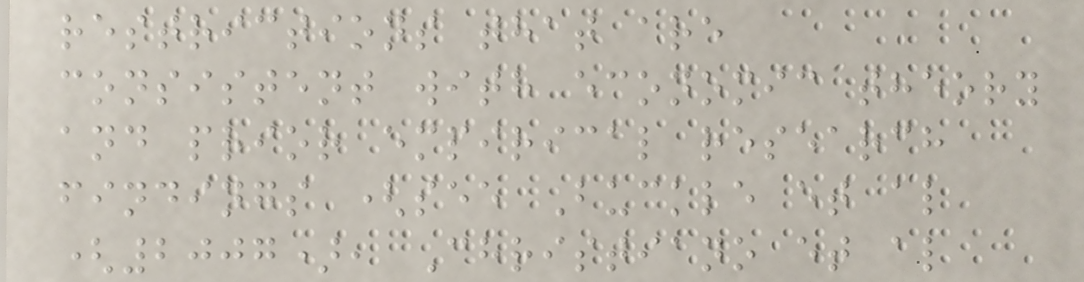restrictions that are
consistent with economic theory
and prior empirical research
findings (see Buckle et al
(2007), Christiano et al
